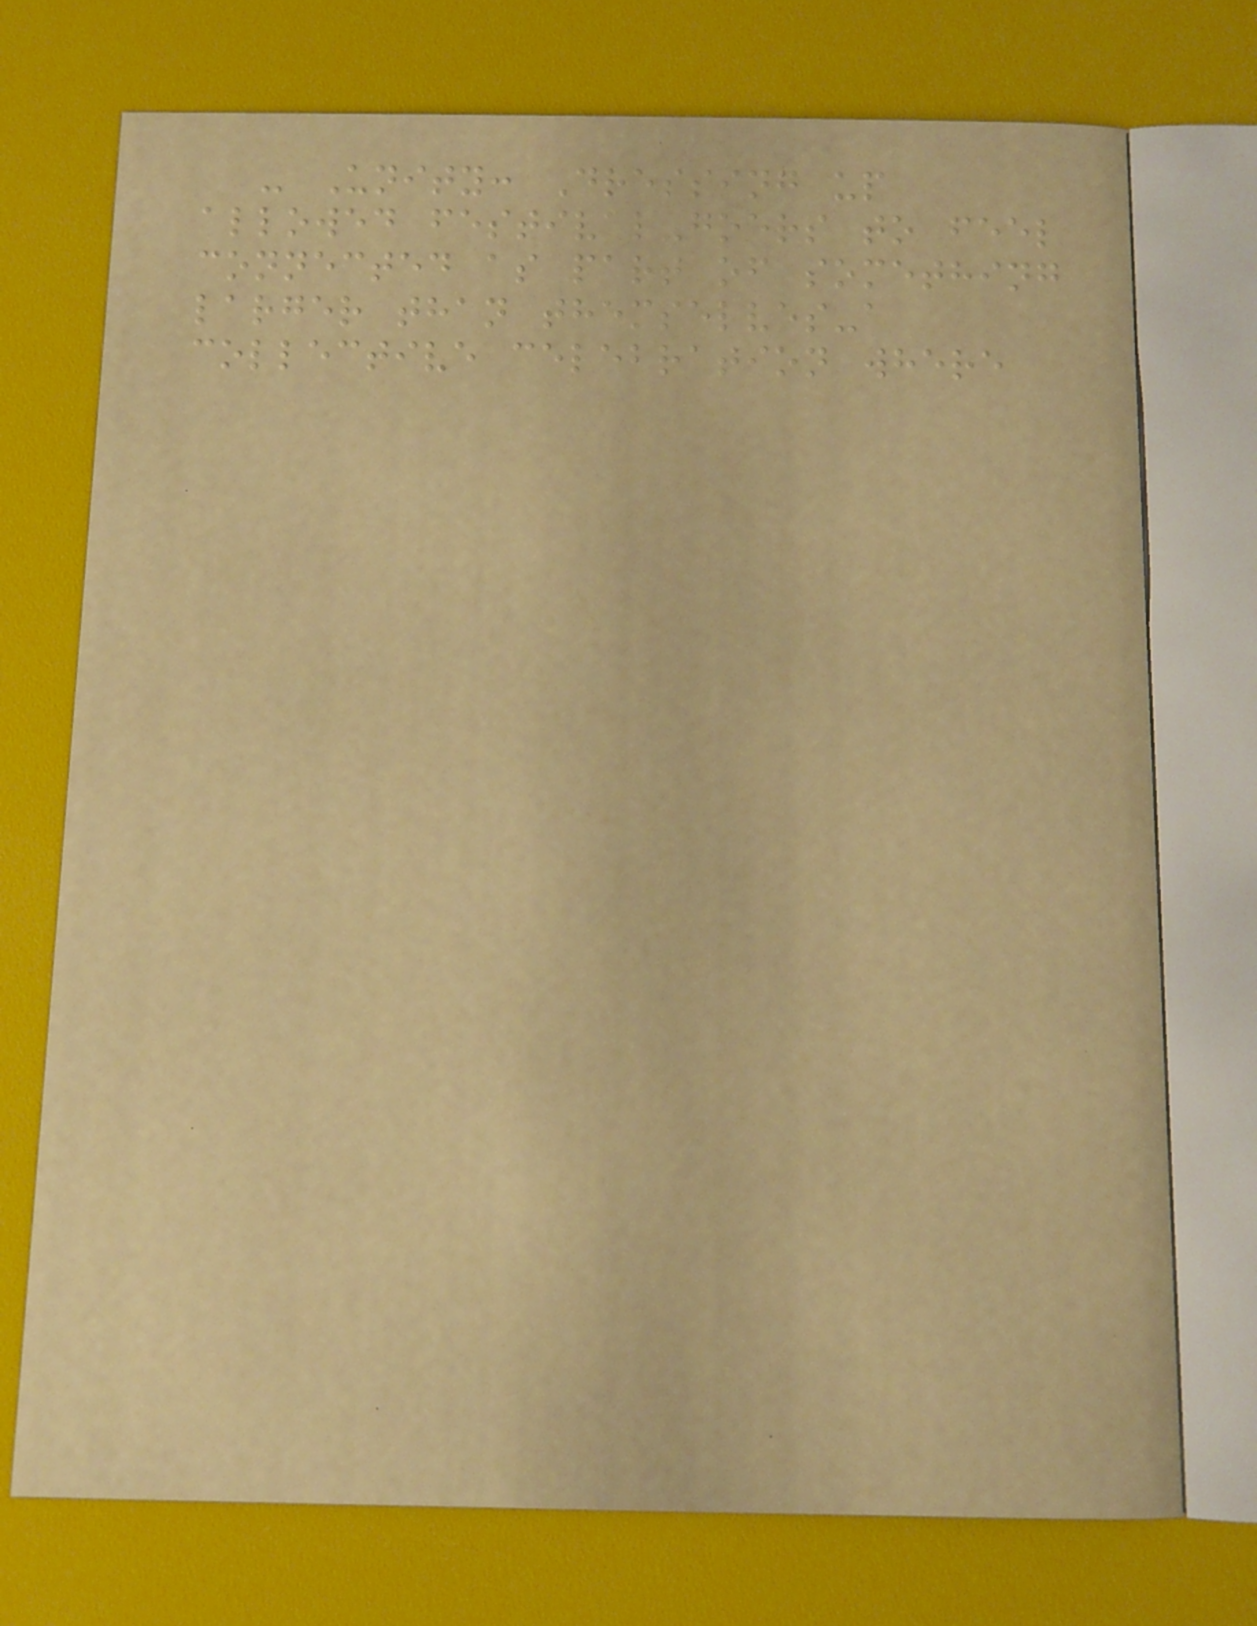- Unity: Dressing up
allowed festival-goers to feel
connected as part of something
larger than themselves-a
collective celebration where
